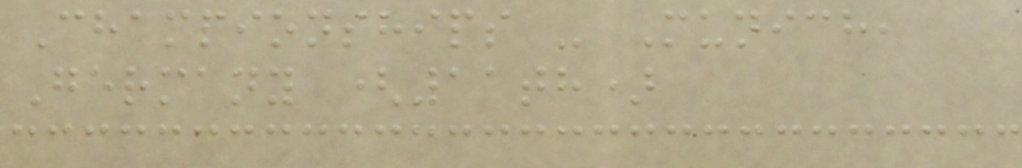Championships - Munich,
Germany (11th)
